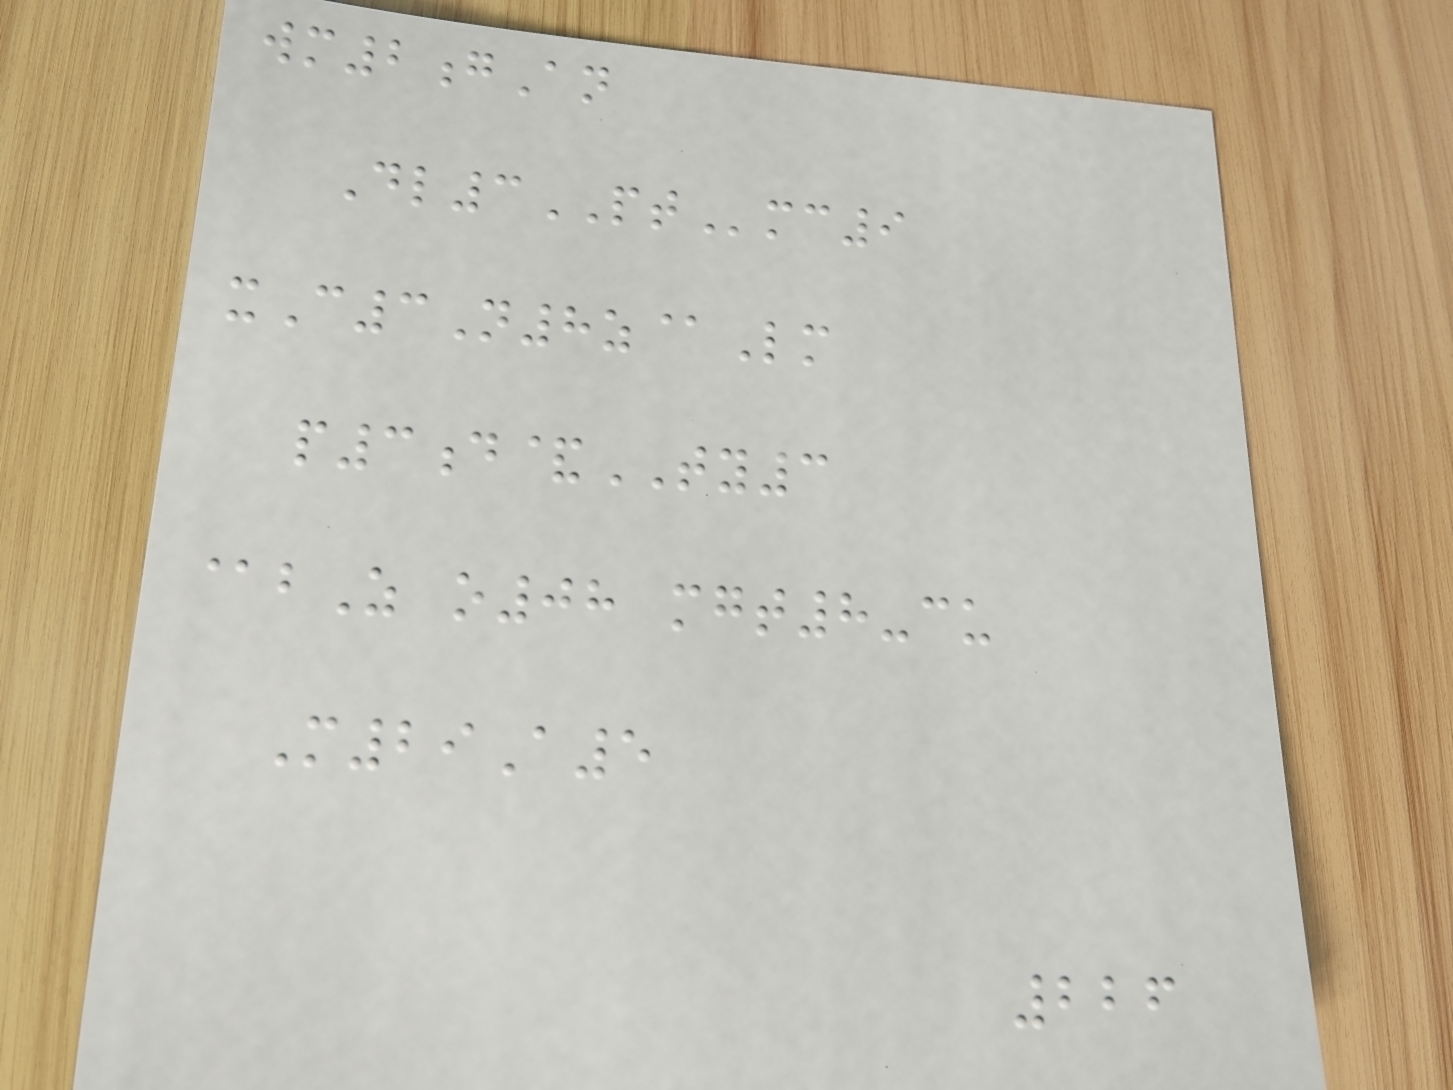wm2gAn
Dl3PTmc9
xC3N8z@Lm
p3d&TY3
@bZ o08 mgt8-cu
M29A5
226
